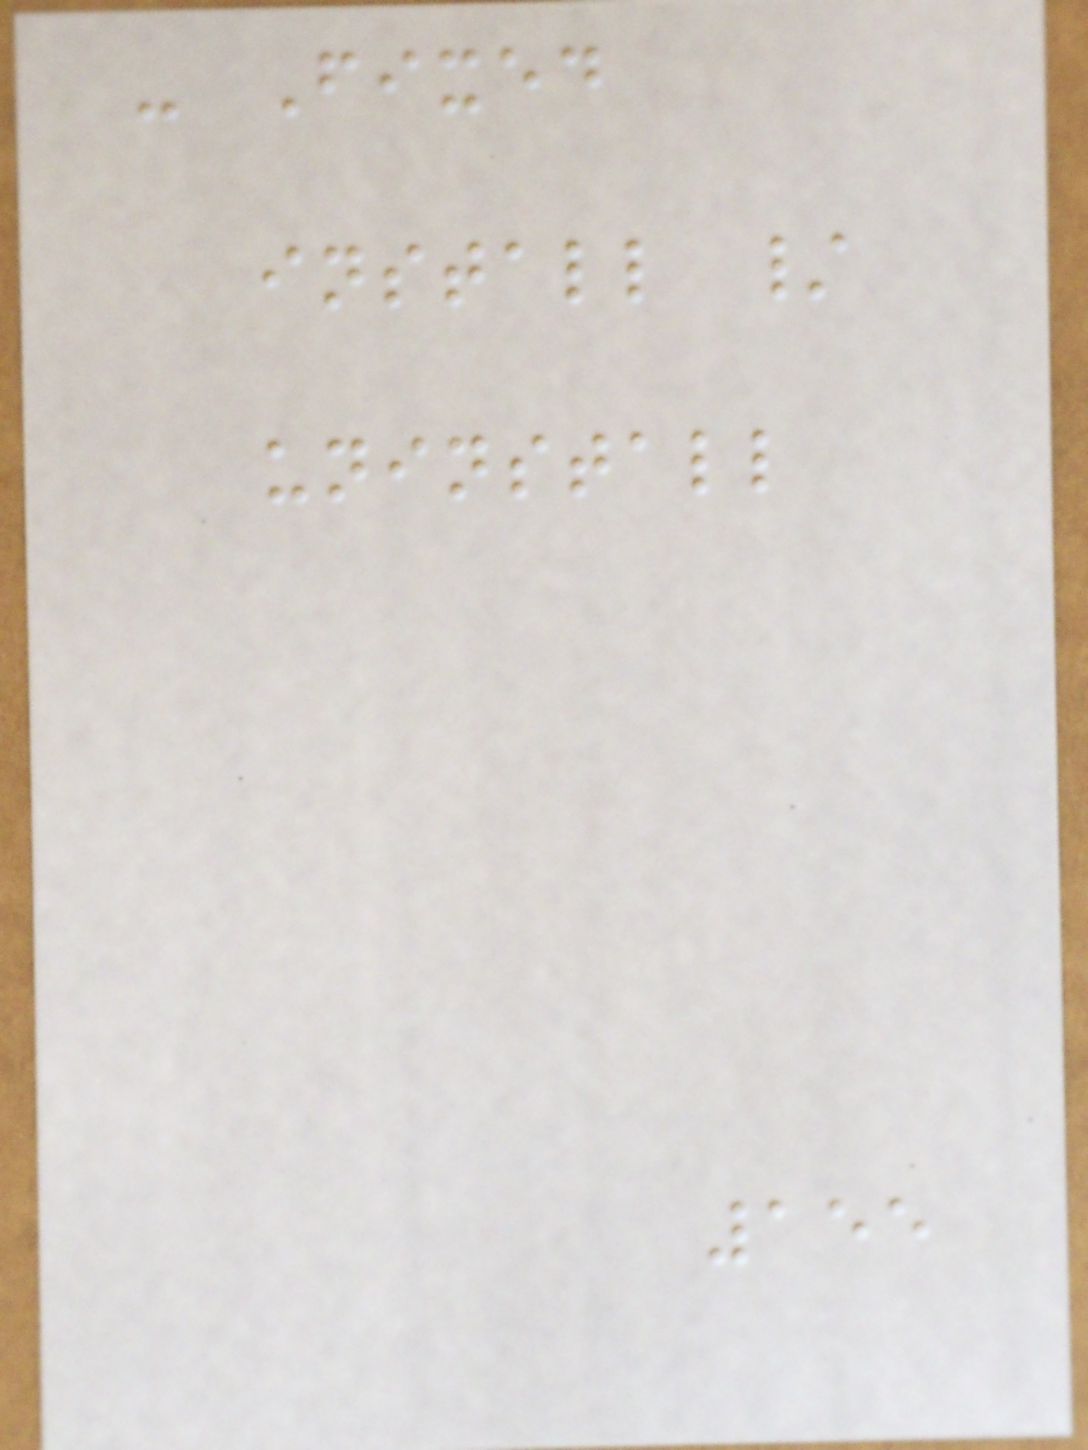- Fixed
install /
uninstall
155
